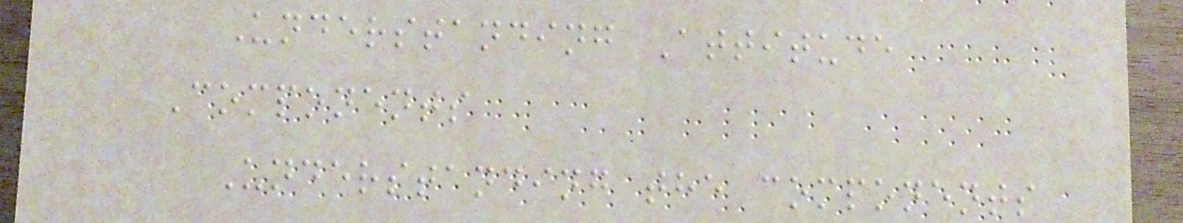Understanding Attitude
Components
Understanding the components
